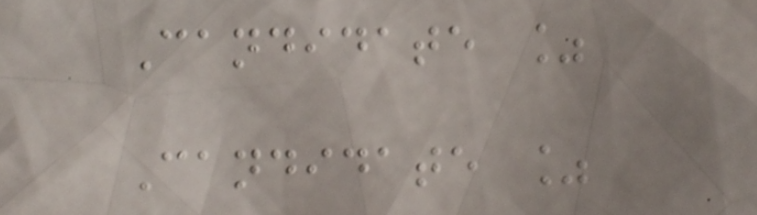Candidate %
Candidate %
